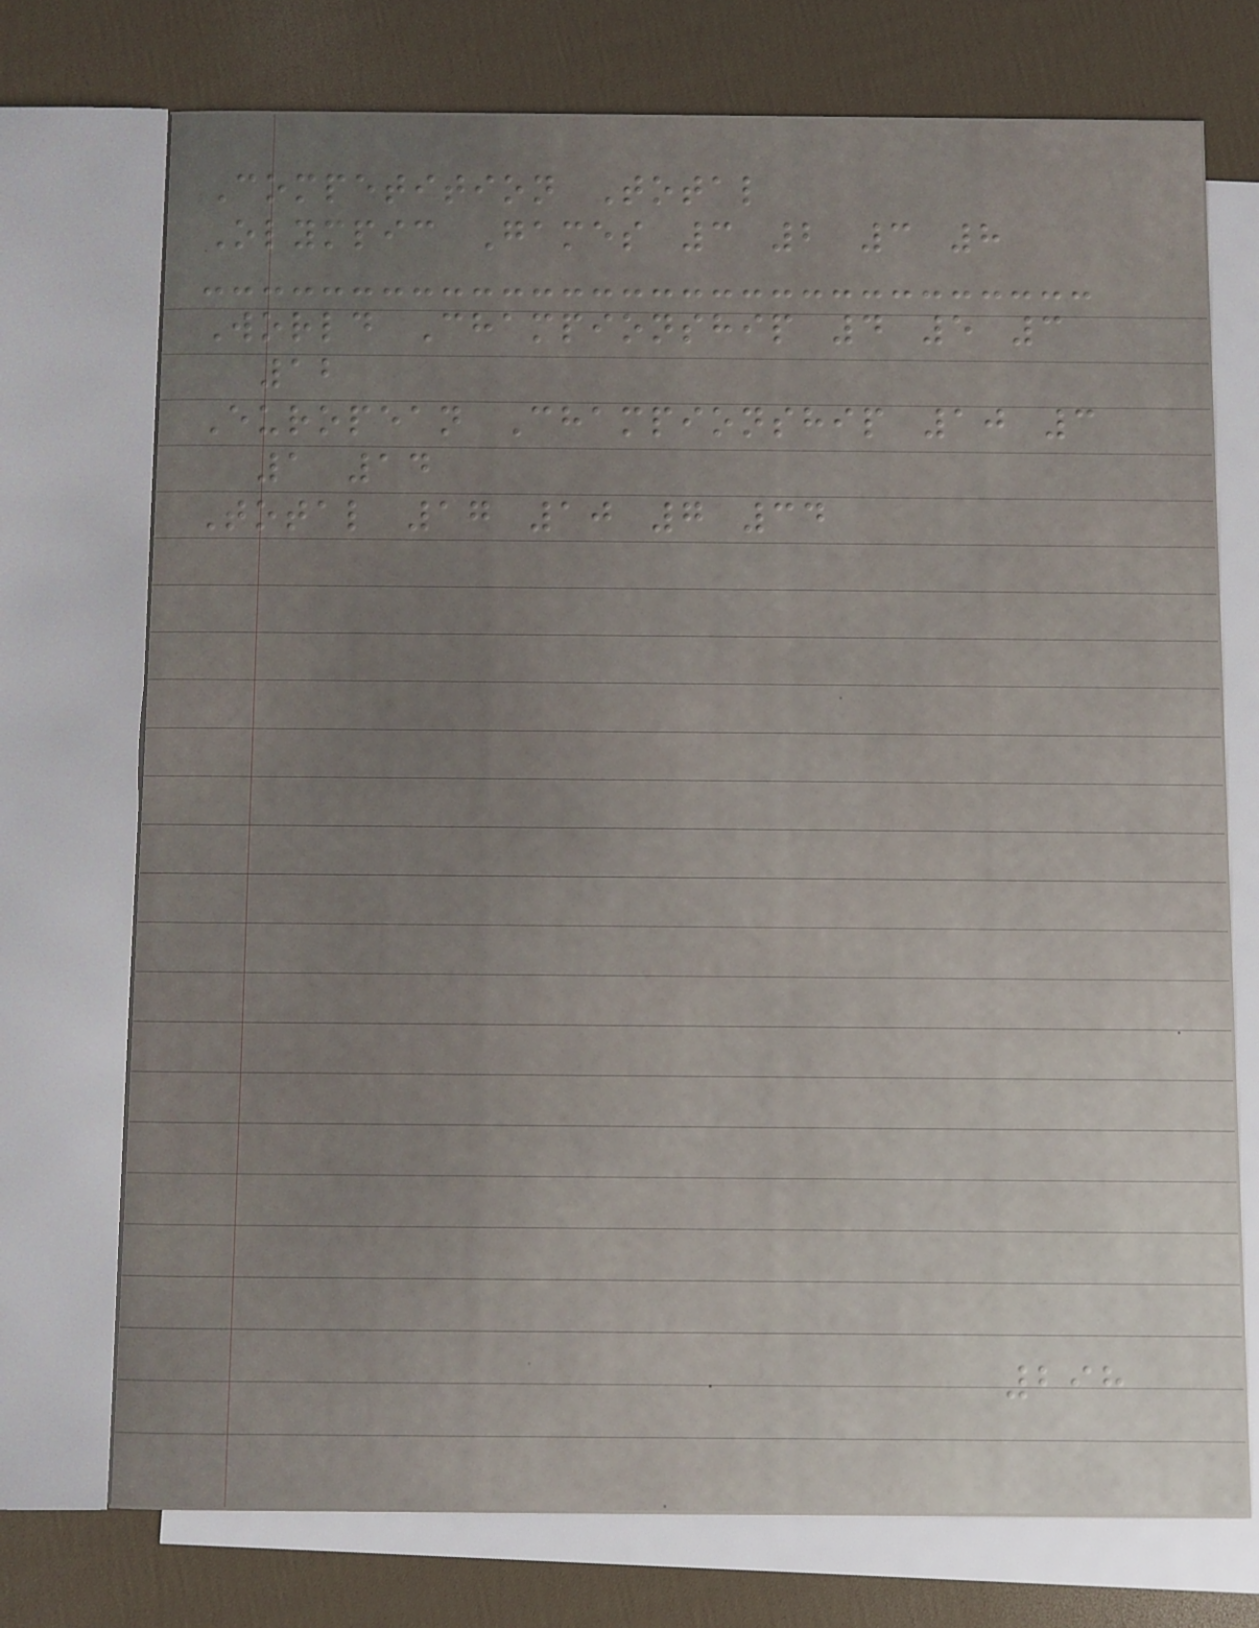Competition Total
Olympic Games 3 2 3 8
World Championship 4 5 3
12
European Championship 10 3
1 14
Total 17 10 7 34
298
